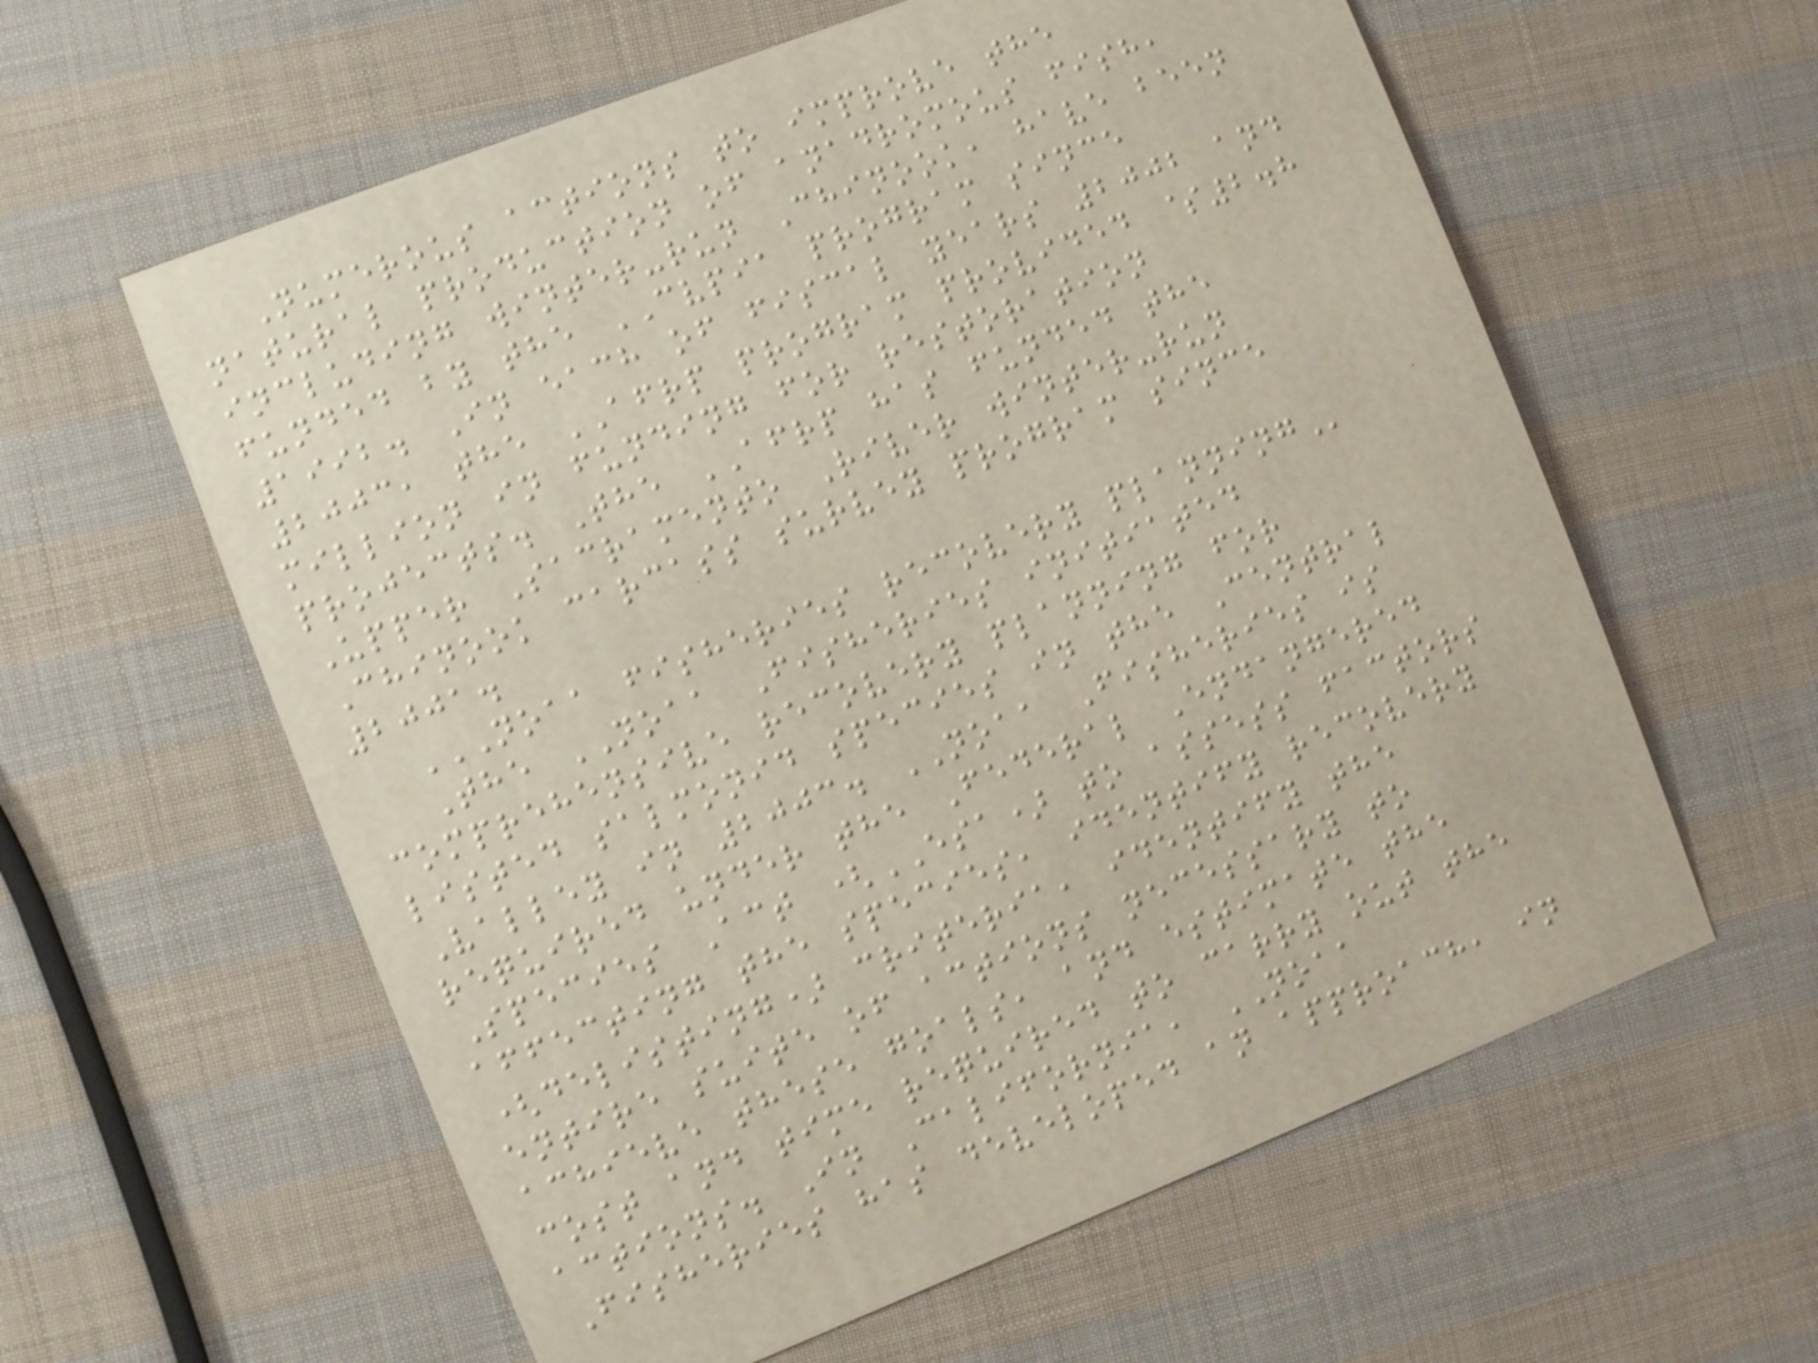Numerous actions to improve the
natural production of anadromous fish,
including winter-run Chinook, have been
funded by the CVPIA program since
1992. In each of fiscal years 2002 and
2003, the AFRP program provided $2.8
million in funding for restoration
projects. The AFRP has funded the
Upper Sacramento River winter-run
Chinook carcass survey program since
2001.
NOAA FISHERIES RECOVERY PLANNING
The NOAA Fisheries initiated
comprehensive recovery planning for
listed salmonid species in the Central
Valley in 2003. NOAA Fisheries is
required under the Federal Endangered
Species Act (ESA) to assess factors
affecting the species, identify recovery
(delisting) criteria, identify the
entire suite of actions necessary to
achieve these goals, and estimate the
cost and time required to carry out the
actions. In California, NOAA
Fisheries has developed an approach, in
